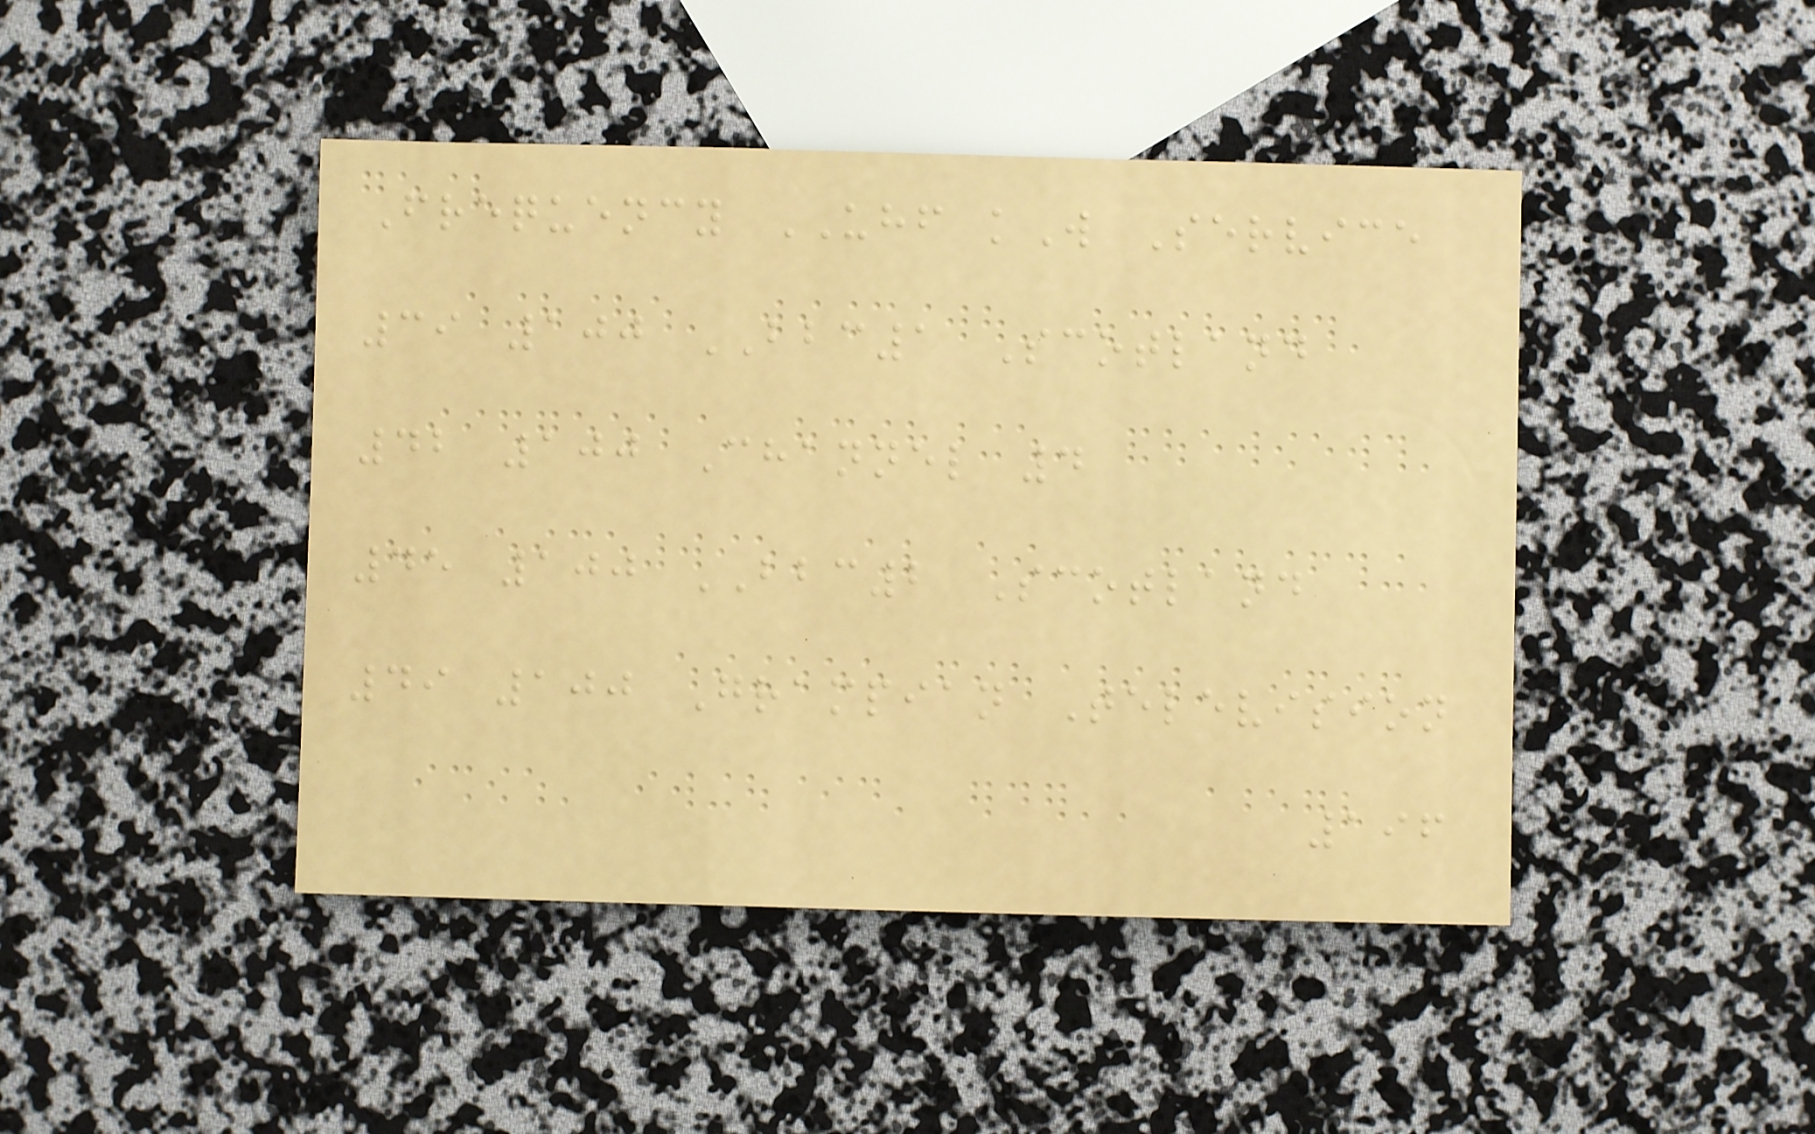Frequency UHF kW Service
39 100 BBC1 Scotland
42 100 Channel 4
45 100 BBC2 Scotland
49 100 Grampian Television
196
